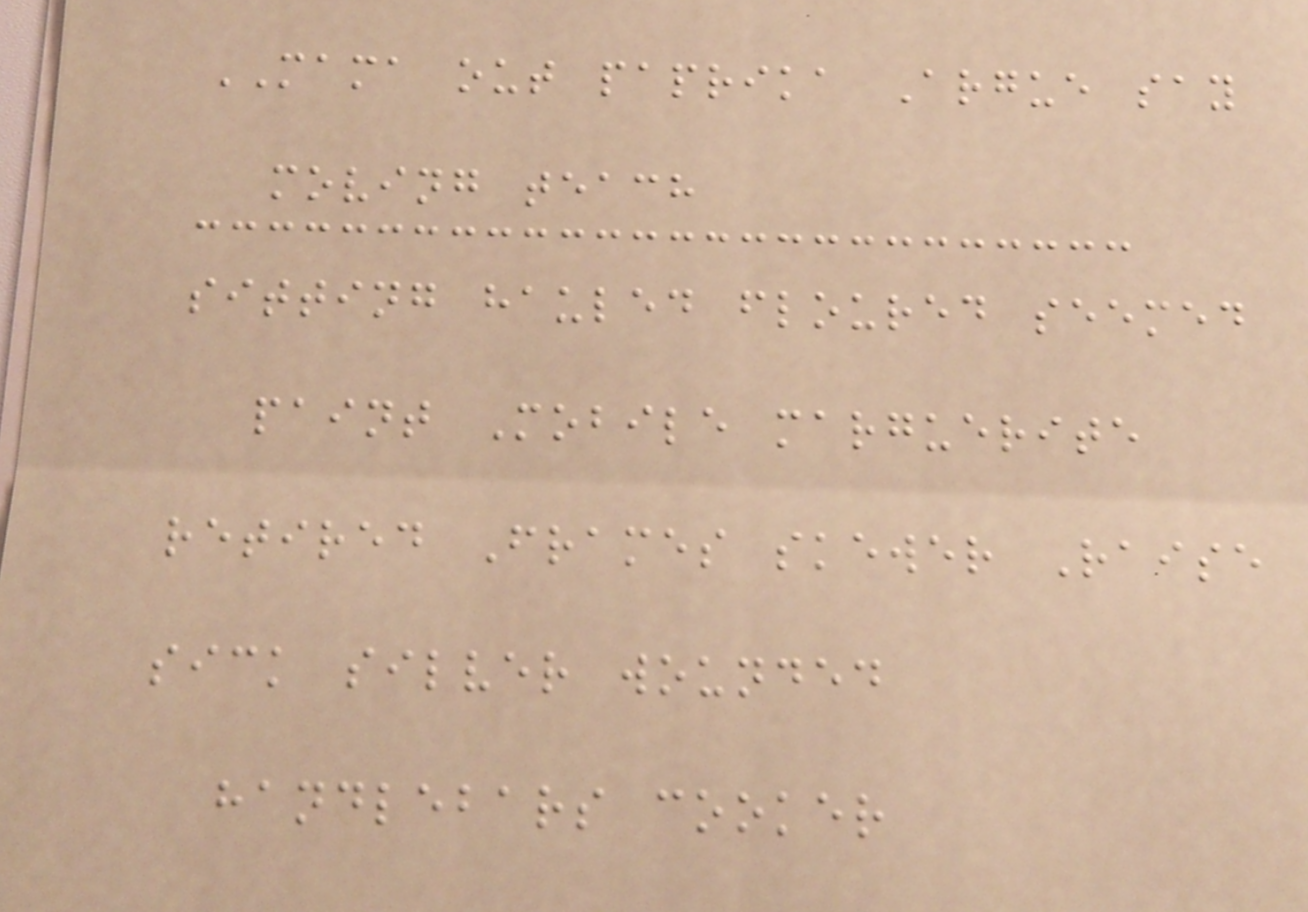MAMA out paprika Argue say
moving teach
sitting hauled floured seemed
paint Mobile marguerite
retired Frames skewer Raise
sick silver wounded
handlebars cooker
